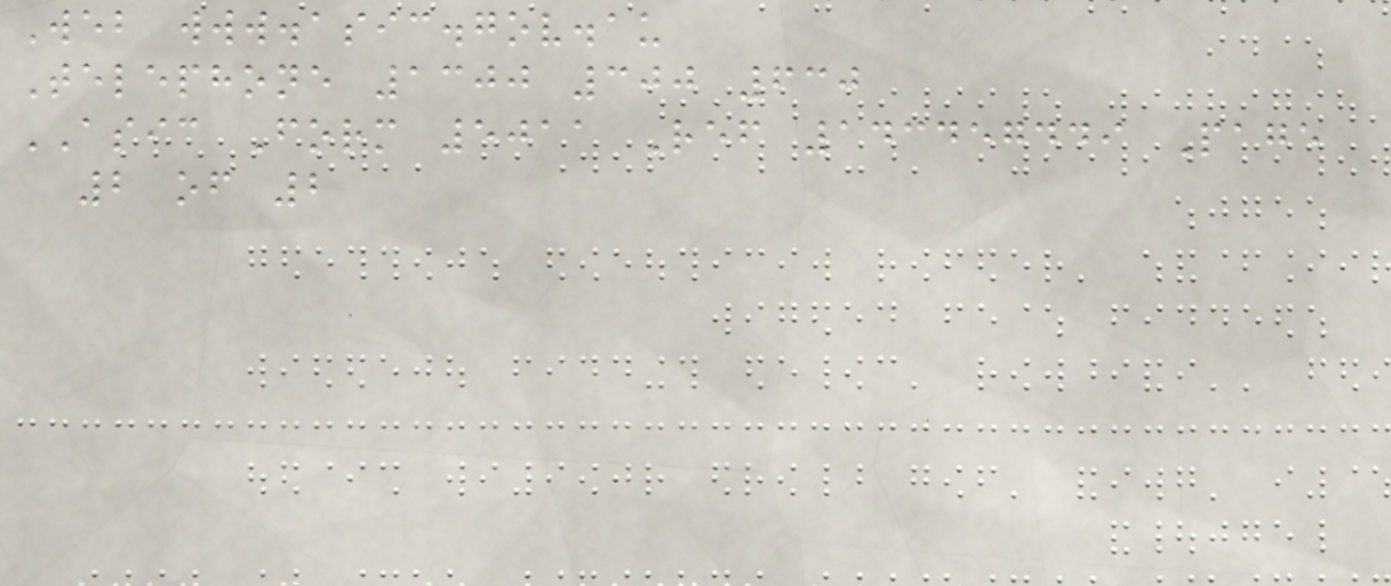Web www.asic.gov.au
Telephone 1300 300 630
ASIC Form 5011 Ref 143457449 Page
2 of 2
